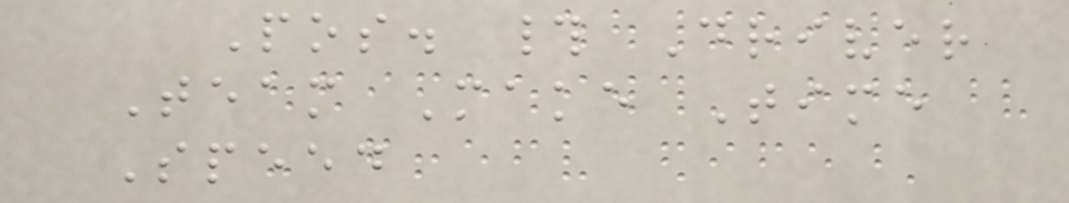Pos. # Driver
Team Make Time
Speed
